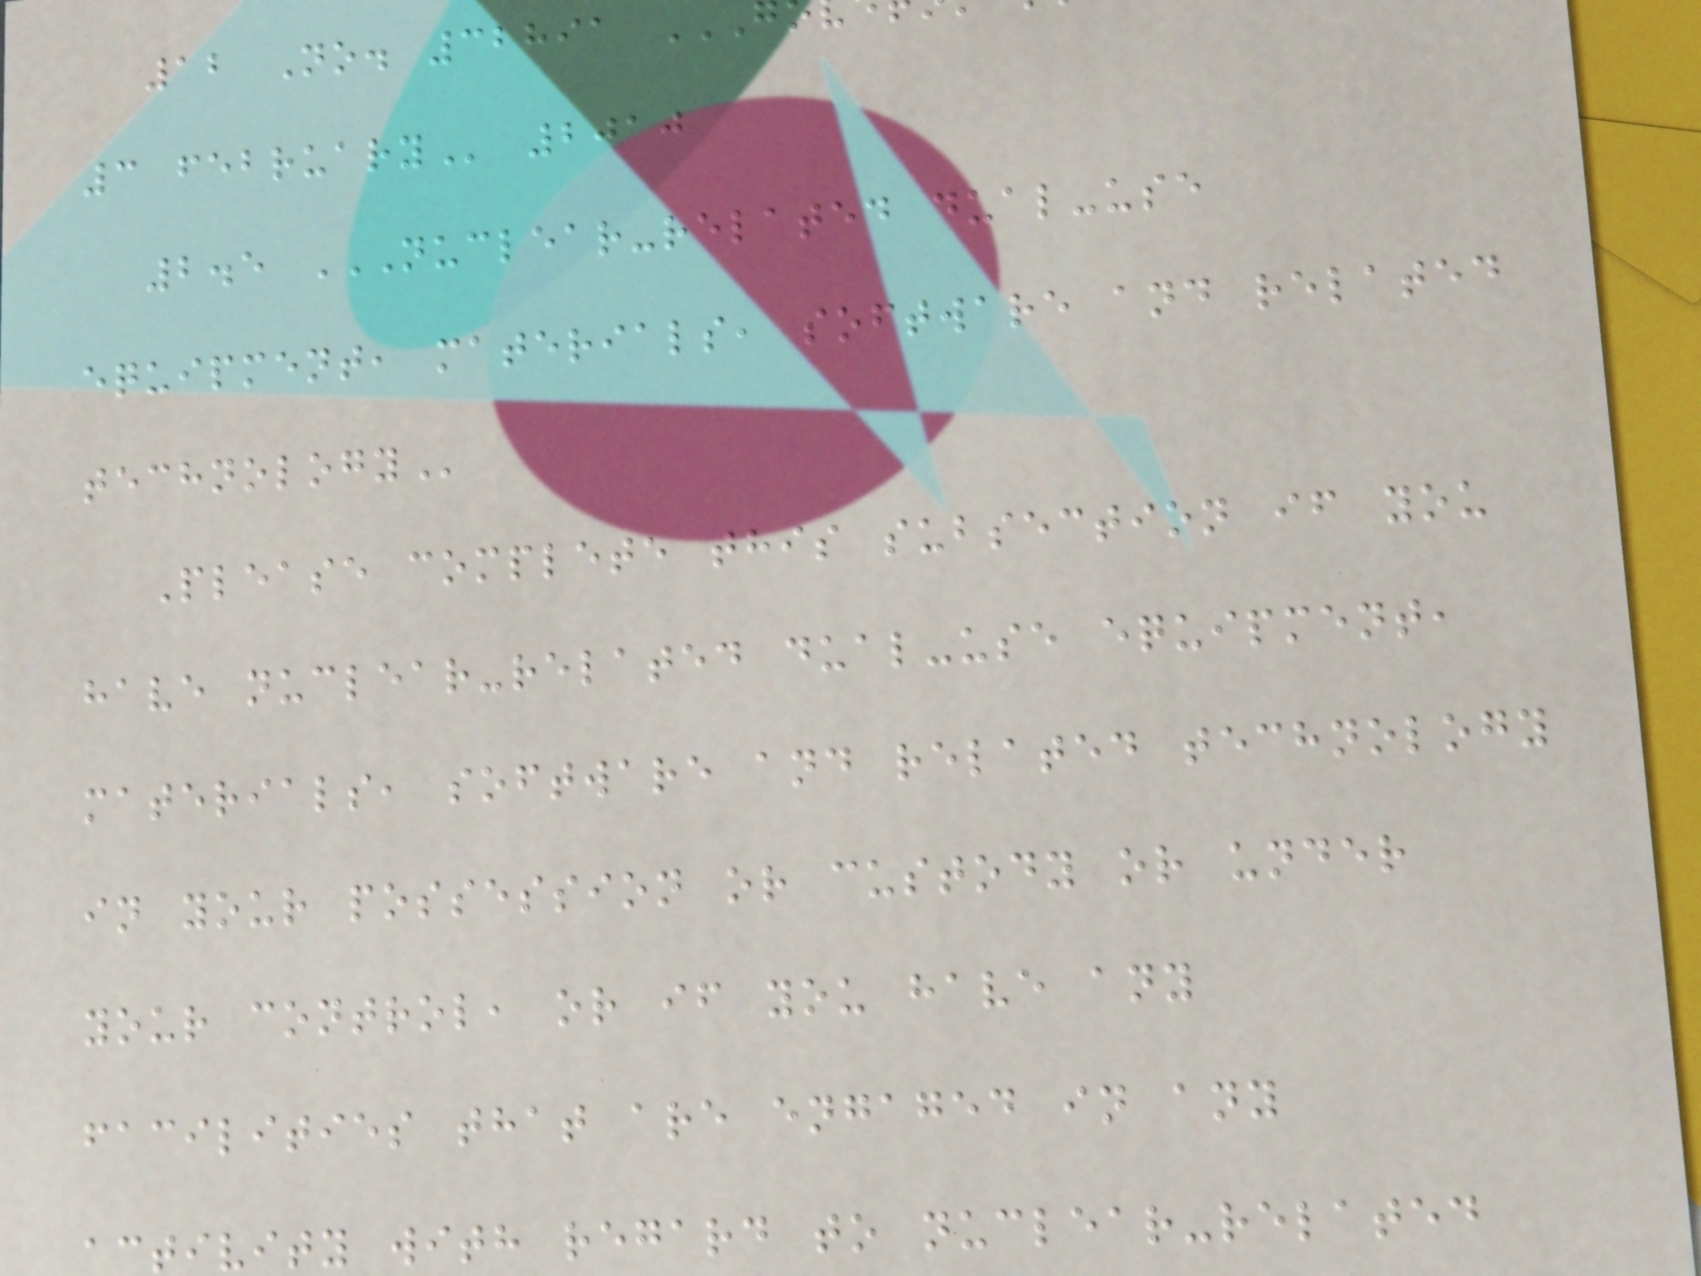12 No. 32891
2.5 NUCLEAR-RELATED DUAL-USE
equipment, materials, software and related
Please complete this subsection if you
have nuclear-related dual-use equipment,
materials, software and related technology
in your possession or custody or under
your control, or if you have any
facilities that are engaged in any
activity with regard to nuclear-related
